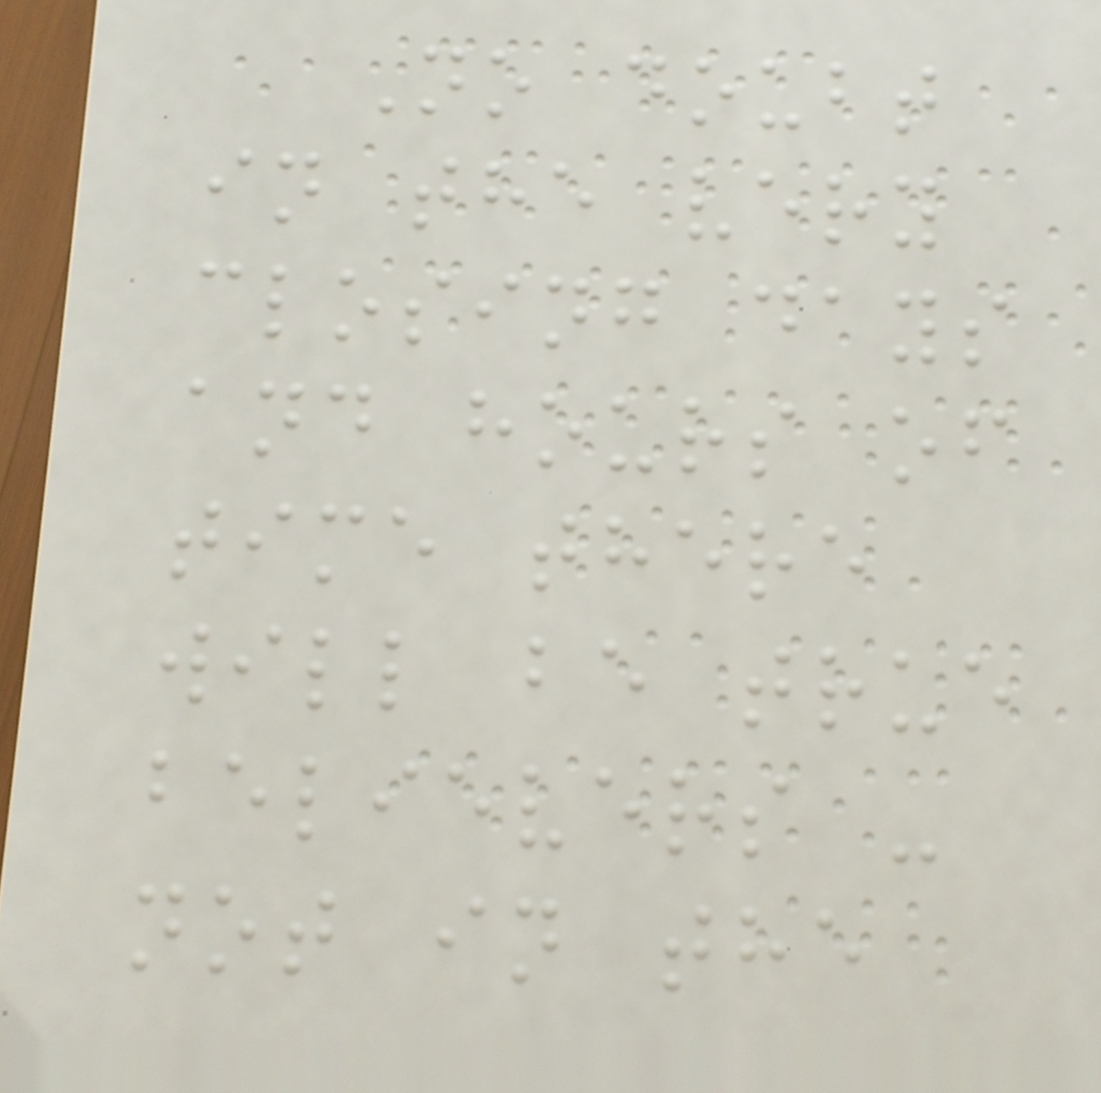No doubt
in the very
closing days
and hours of
time there
will be true
believers -
not in the
